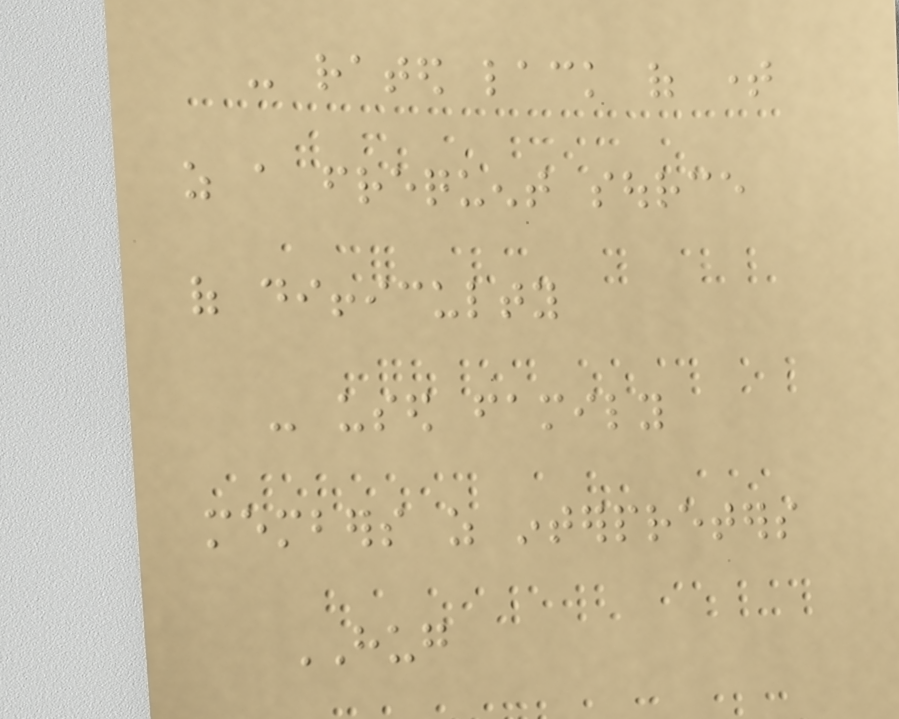- rated lack of time
as a frequent source
of difficulty
- used family
members as interpreters
HUG
